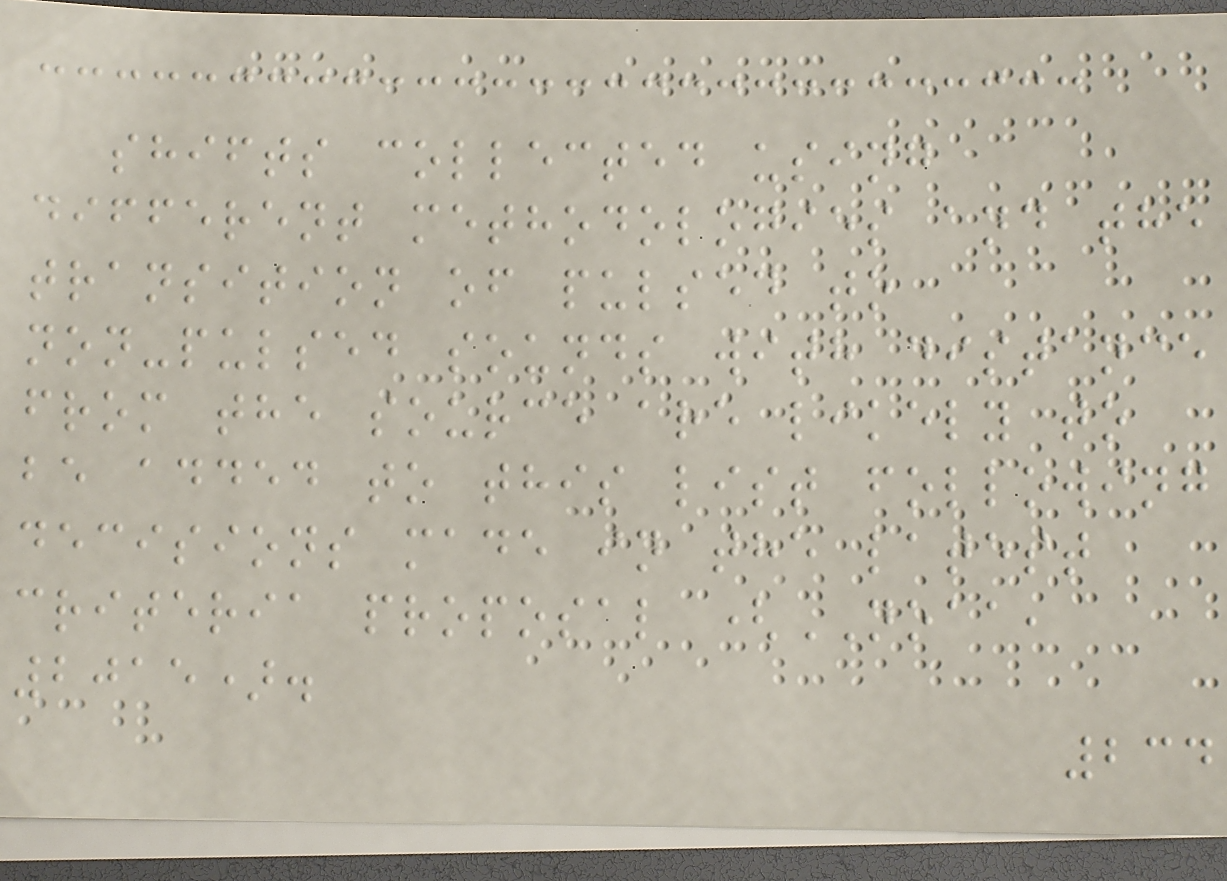shifts collected using
different methodologies and the
transition of pulsed to
non-pulsed sounds with distance
from the source are likely to
be added to this list following
decisions made in the latest
criteria proposal (NOAA,
2015).
234
